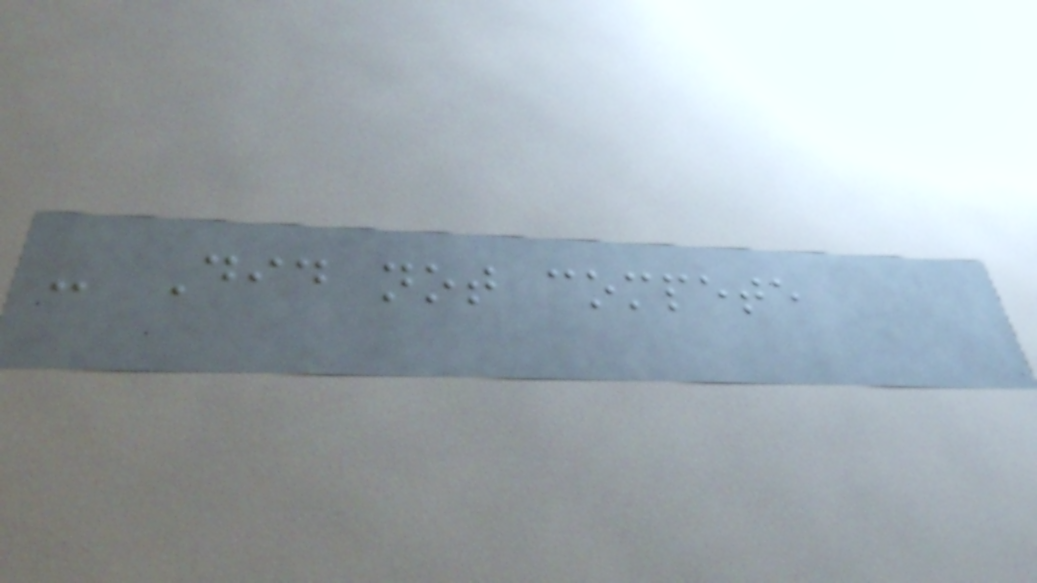- Did not compete
